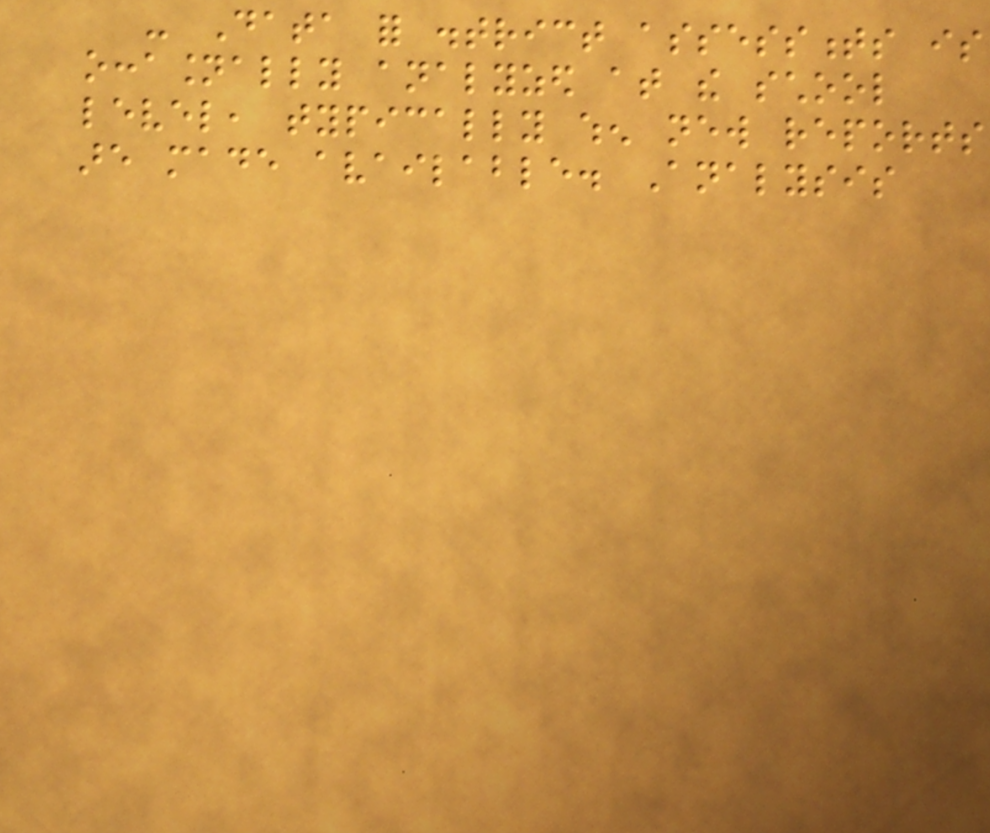- Data for district assessments is
occasionally analyzed at the school
level, typically when new reports
are made available. Analysis
